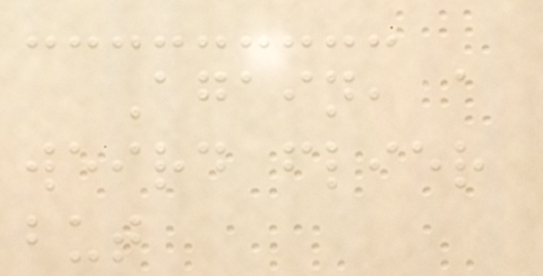Again, a
weird flier
but
